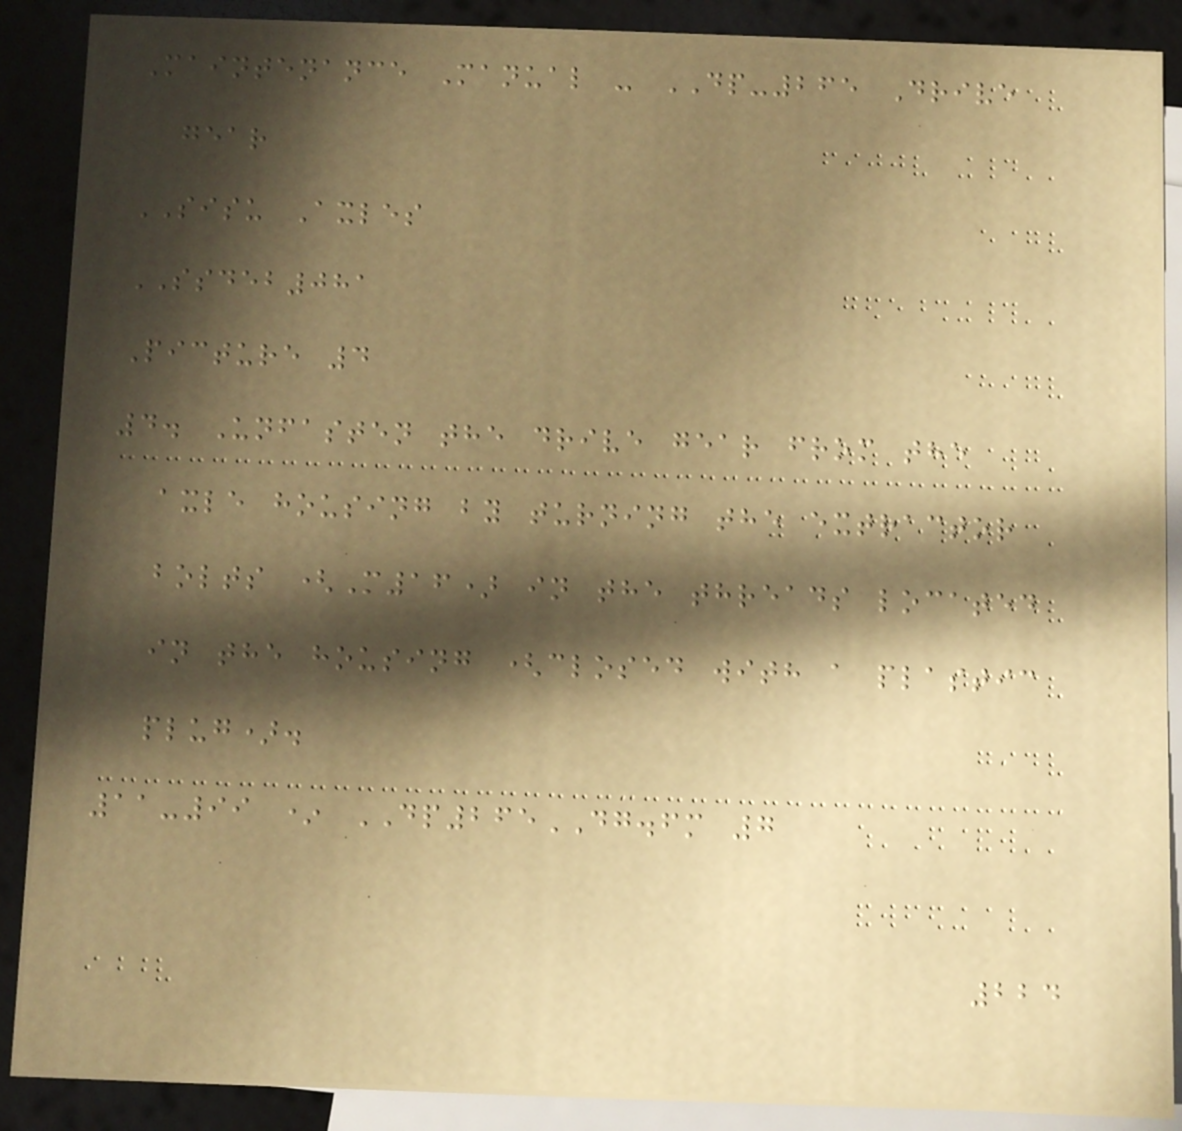Maintenance Manual - DP-265 Drive
gear
SISU Axles
SSDEB081
Picture 4
4. Unfasten the drive gear from the
axle housing by turning the extractor
bolts (M16) in the threads located
in the housing (closed with a plastic
plug).
11-99 * DP265DG.fm 7
224
